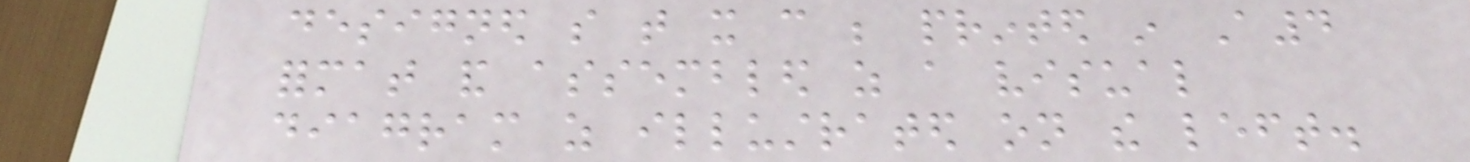designed so that it can be printed in A4
format and assembled as a visual
diagram as illustrated on the left.
